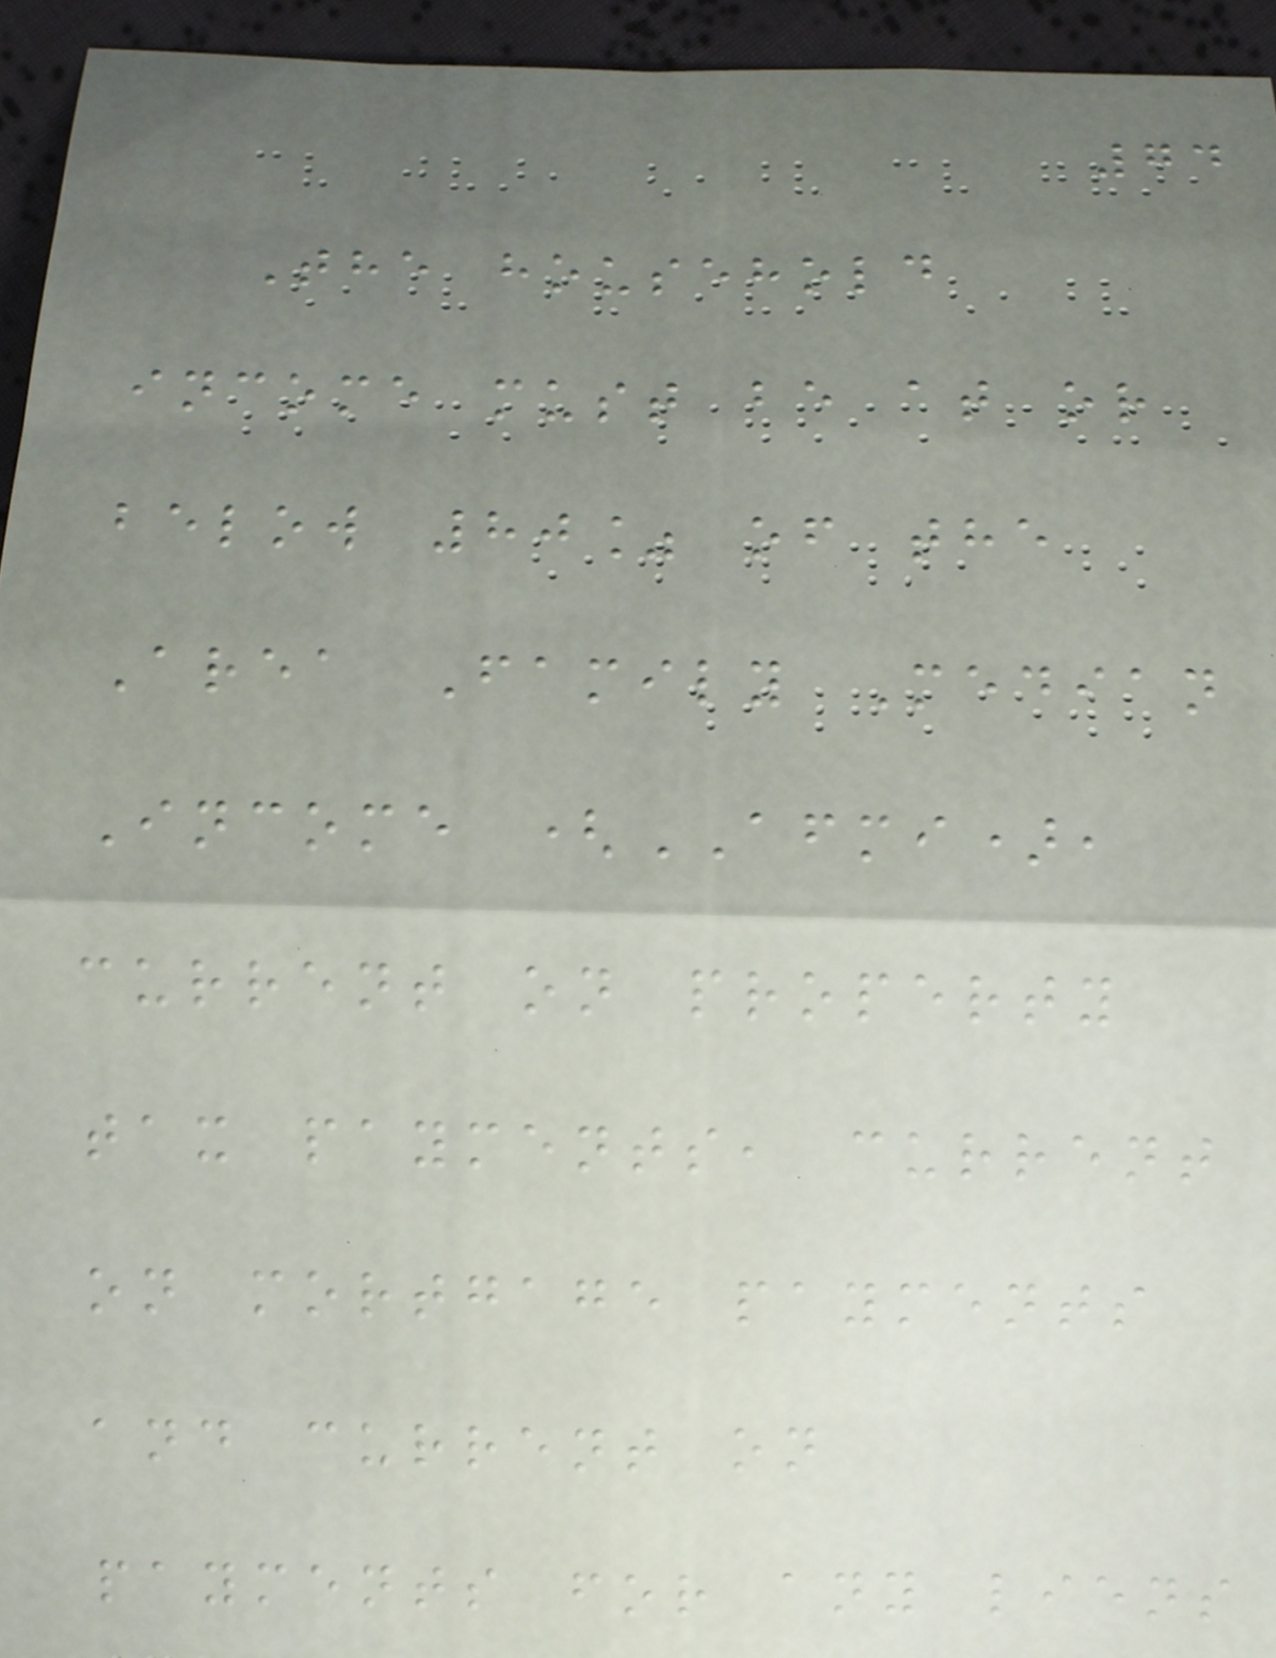74
The household
income must be at or
below 80% of the
Area Family Median
Income (AFMI),
current on property
tax payments, current
on mortgage payments
and current on
payments for any liens
